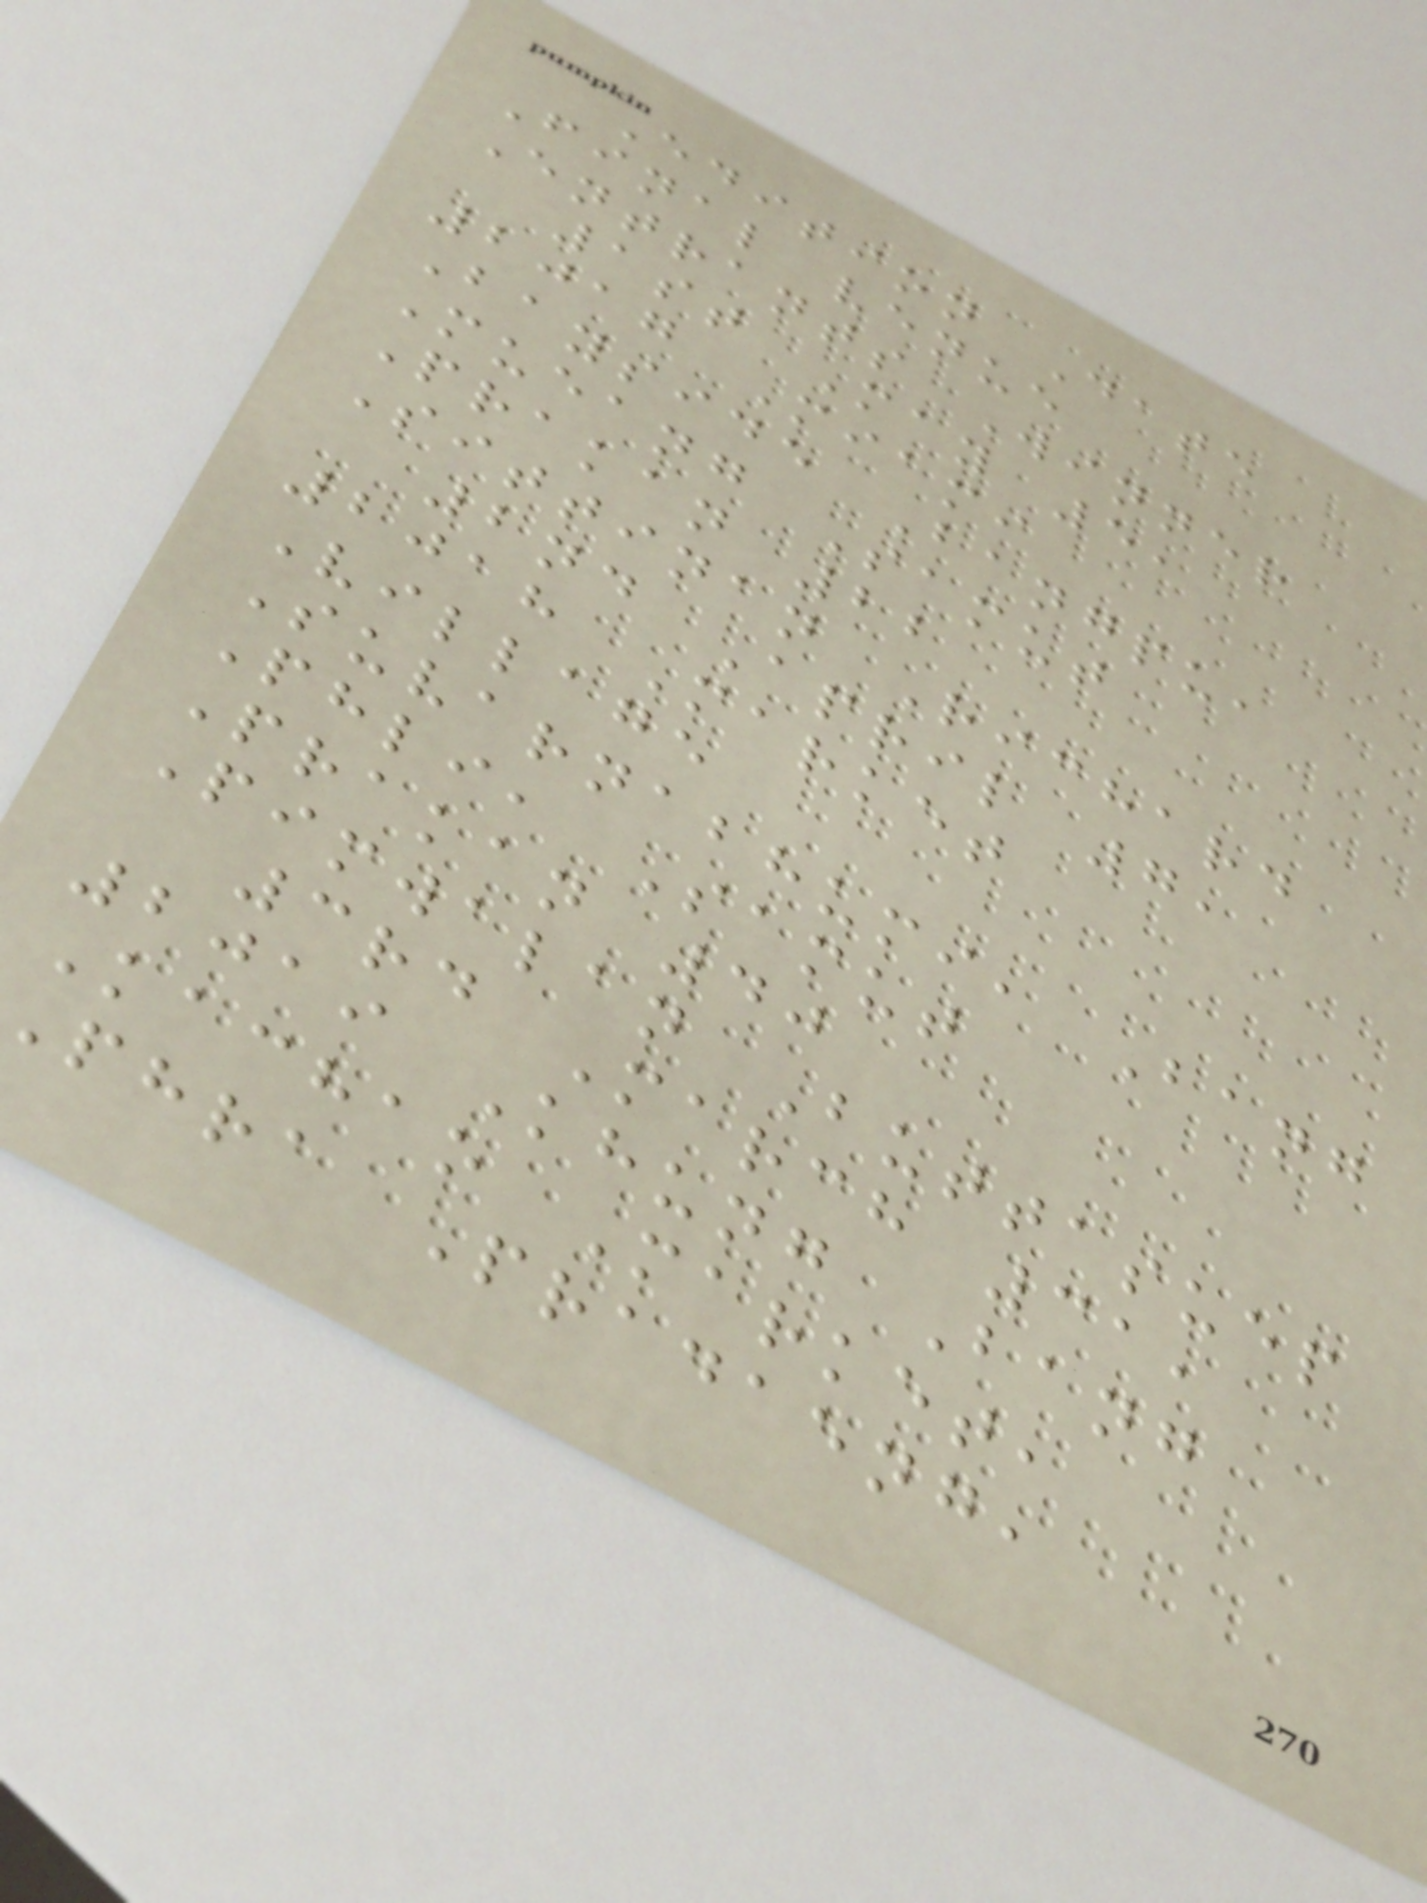Edition Date
Final venue
Entrants Winner
1st May 5,
2017 Miami
Bayside Bangpu,
Mueang Samut
Prakan 22
Sittinan Richard
2nd April 7,
2018 Market
Village
Suvarnabhumi, Bang
Phli, Samut
Prakan 40
Pimwalan Buttasuep
3rd March 31,
2019 Khung Bang
Kachao Market,
phra Pradaeng,
